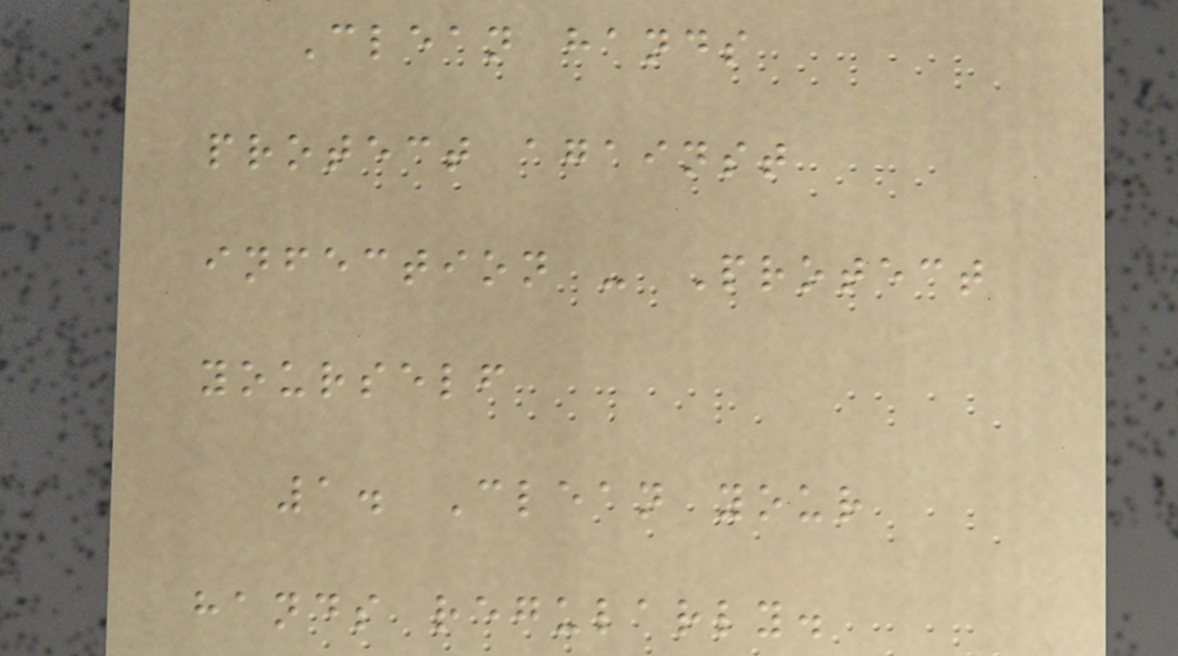Clean hands
protect against
infection - Protect
yourself
1. Clean your
hands regularly.
